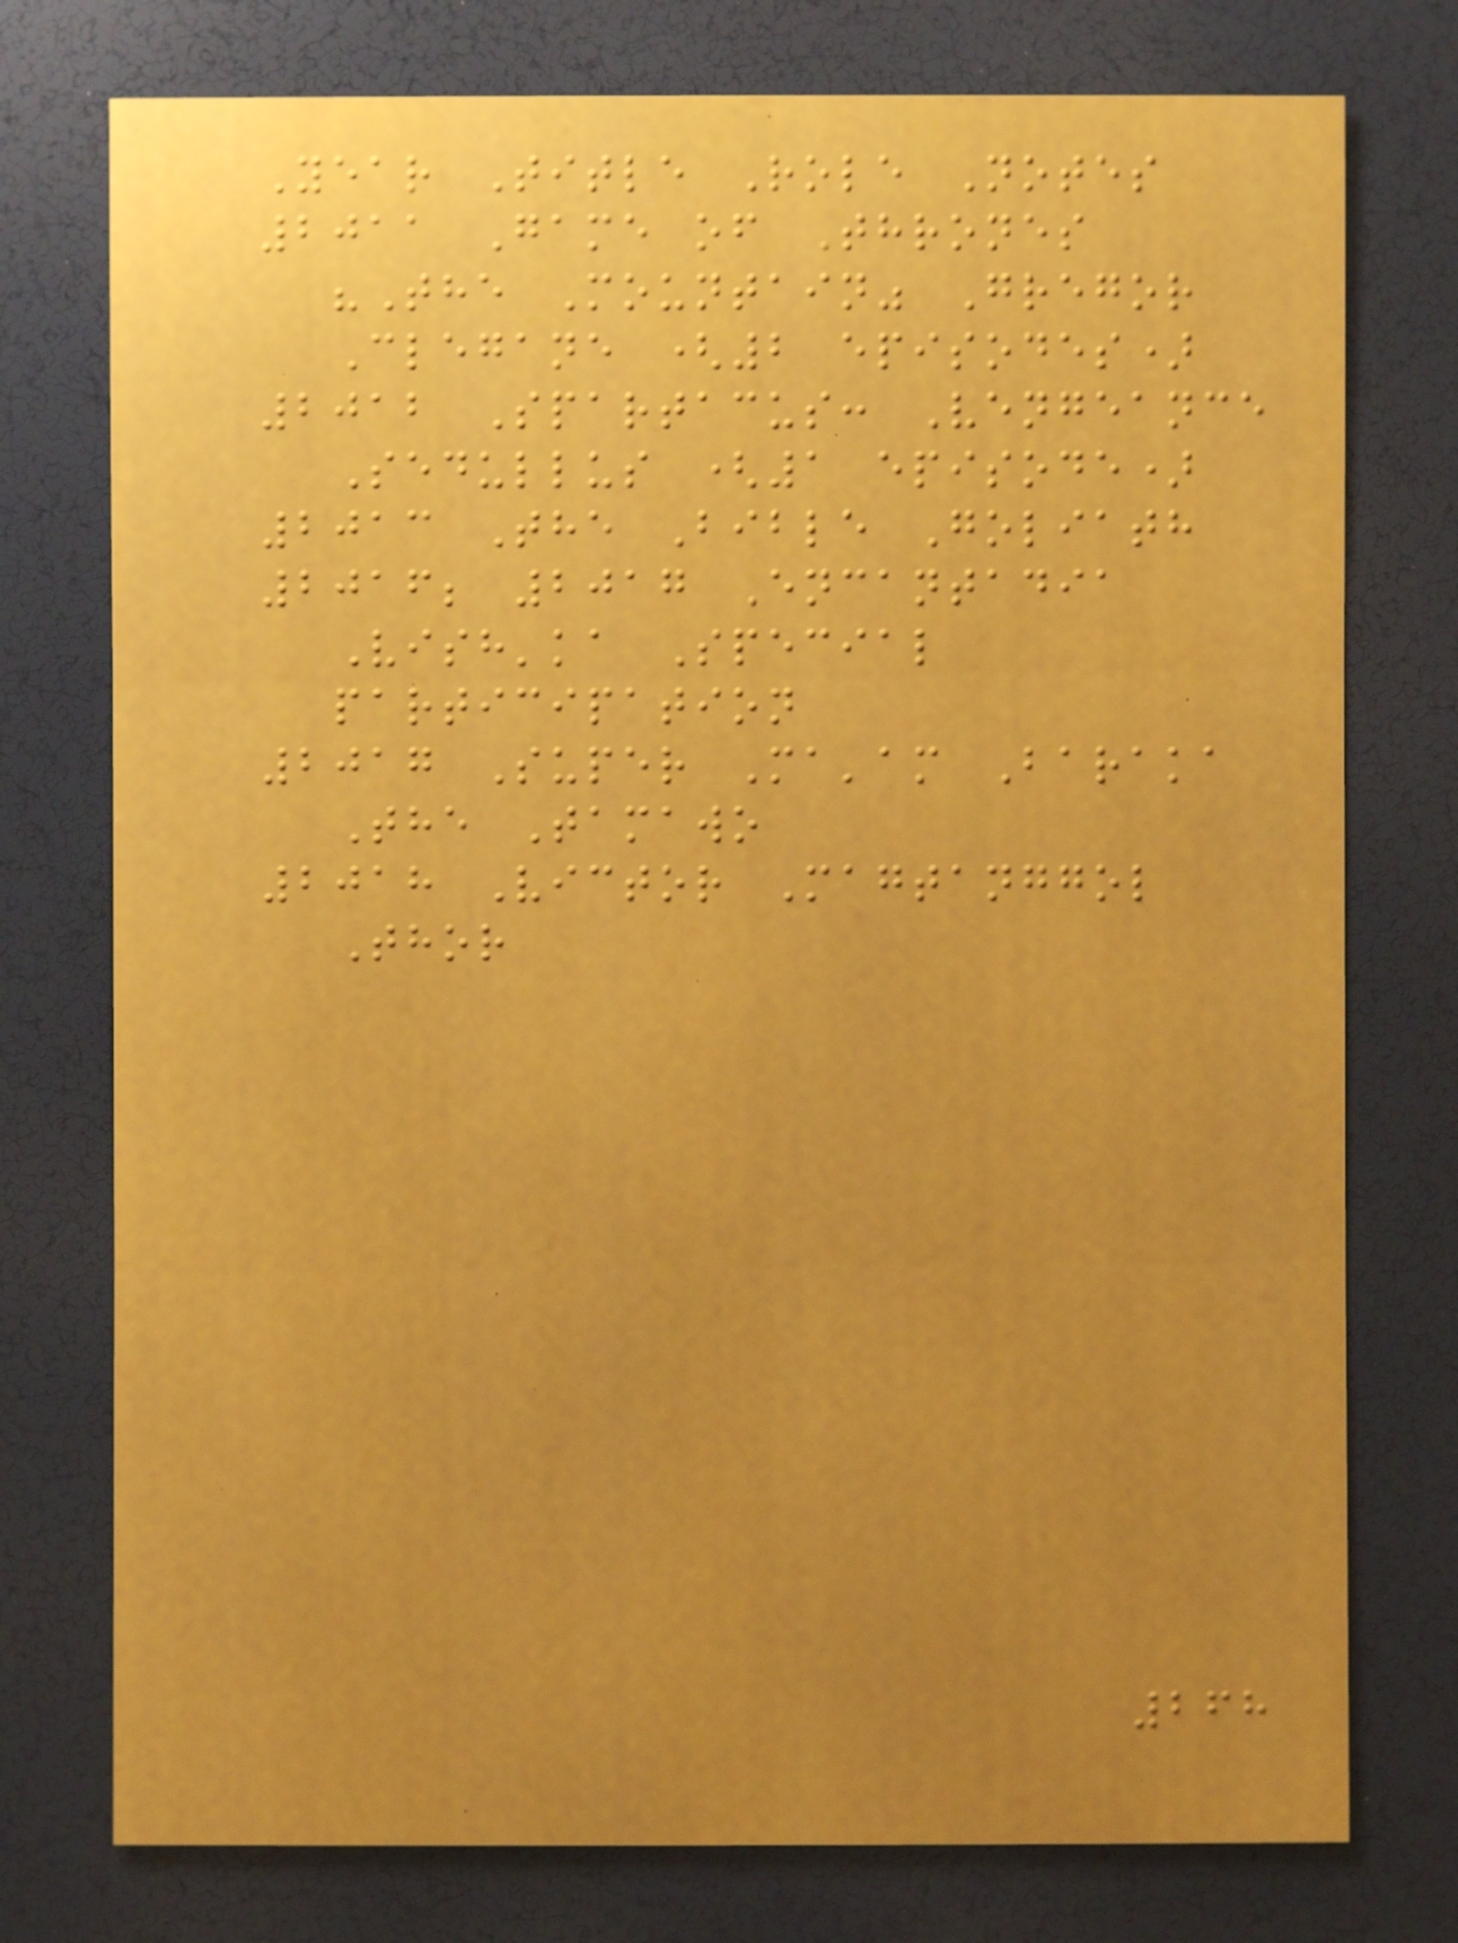Year Title Role Notes
2011 Game of Thrones
"The Mountain" Gregor
Clegane (2 episodes)
2012 Spartacus: Vengeance
Sedullus (1 episode)
2013 The Bible Goliath
2016; 2017 Encantadia
Vish'ka Special
participation
2017 Super Ma'am Baraka
The Tamawo
2018 Victor Magtanggol
Thor
268
